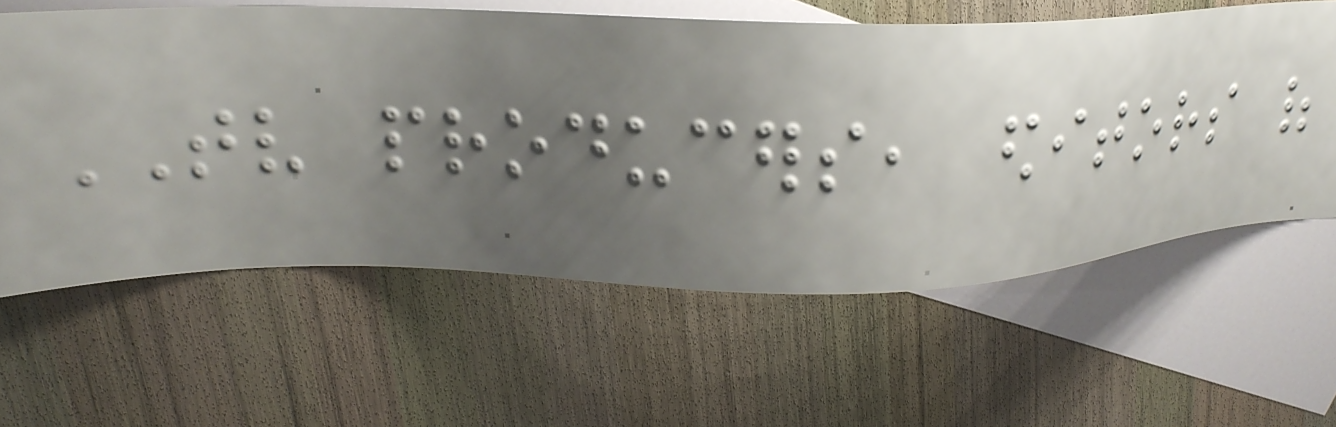TV producers, editors of
